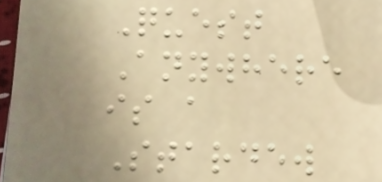Quest
Anywhere
is a
Stardew
